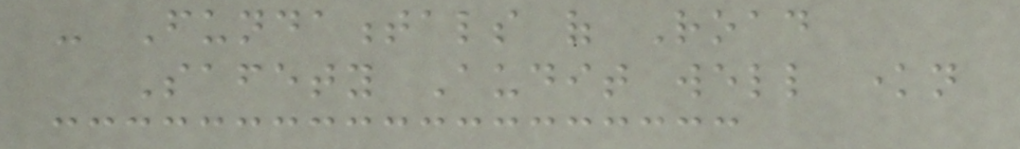- Fundamentals of Road
Safety Audit well known
